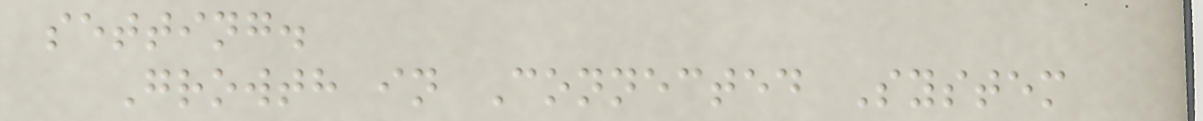setting.
Growth in Connected System
